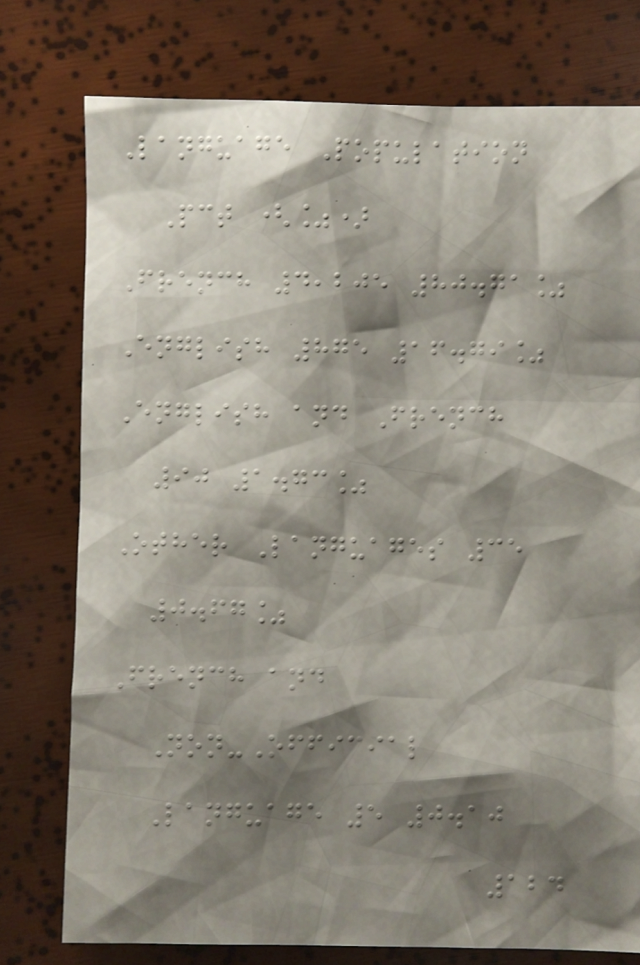Language Population
Pct (%)
French 4,205 80.71%
English 875 16.79%
English and French
90 1.73%
Other Languages 35
0.67%
French and
Non-Official
Language 5 0.10
124
